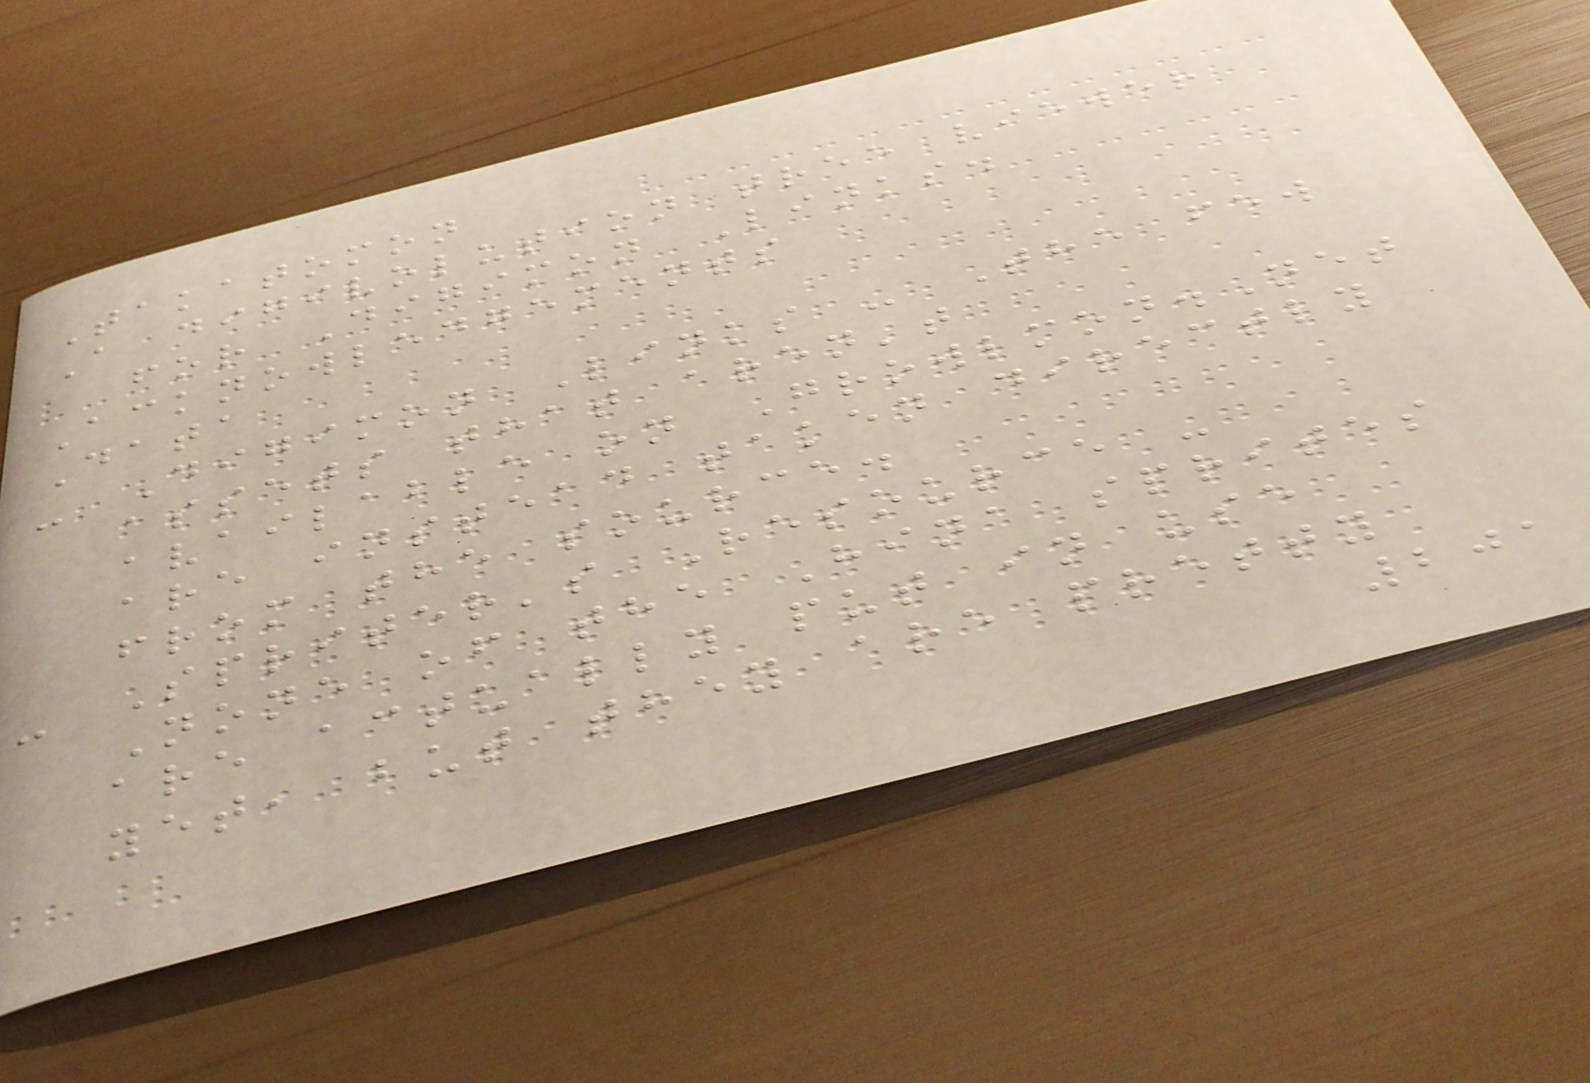Takatomon
A digivolution tree viewer
for Digimon Links.
Acknowledgements
Data
- Digimon Links - The few
assets that aren't
available on Growlmon.Net
are instead taken directly
from the source.
- Spriter's Resource -
None of the Hina sprites
are actually put in use
yet, but they are pretty
201
